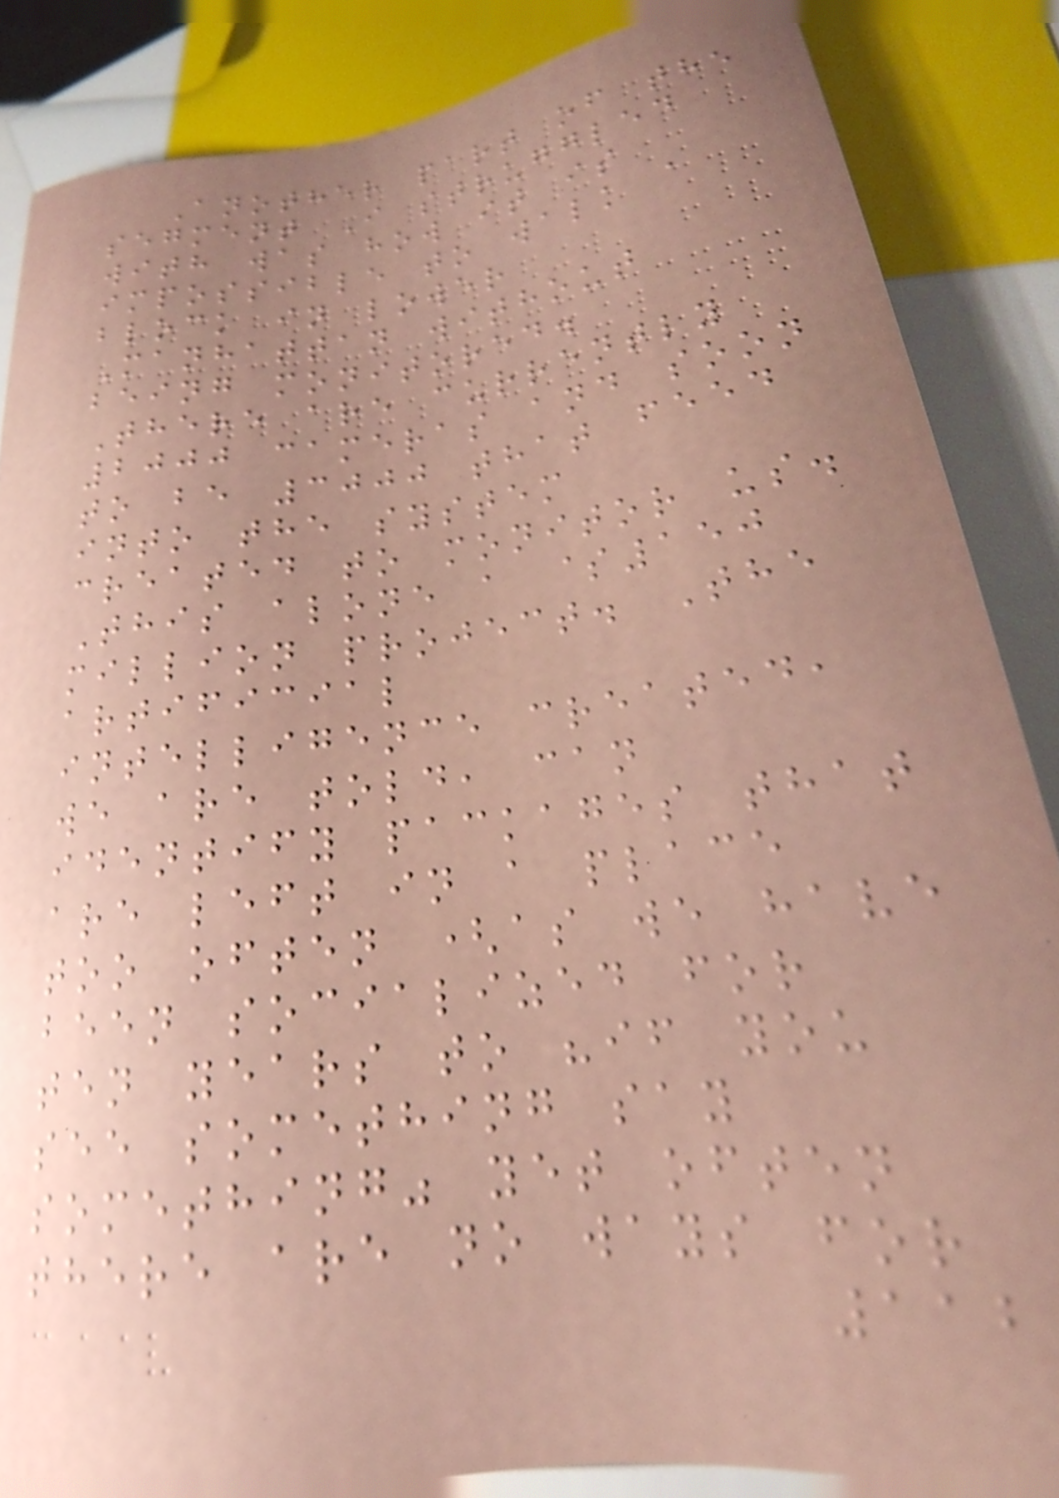Another part of the
segment I struggled
with was how it is
impossible to walk a
block in lower
Manhattan without
being monitored.
There are currently
2000 cameras and soon
to be 3000 that feed
into the system
created to monitor us.
This alone a $150
million project. The
artificial
intelligence created,
we are told, can
identify packages that
are left in a place
too often (as we have
been socialized for
ten years to "if you
see something say
something" yet often
there are no ways for
112
